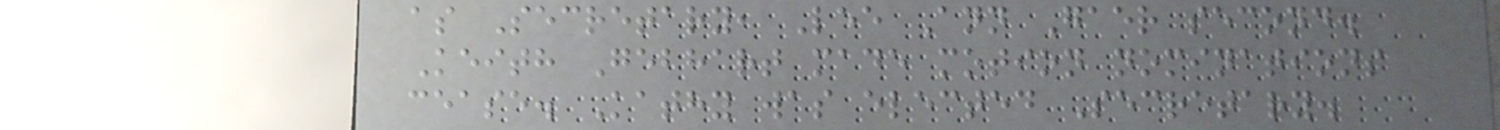as Secretary, Lee Ann Gaer second.
Keith Gebhart made motion nominations
cease. Kathy was elected Secretary.
